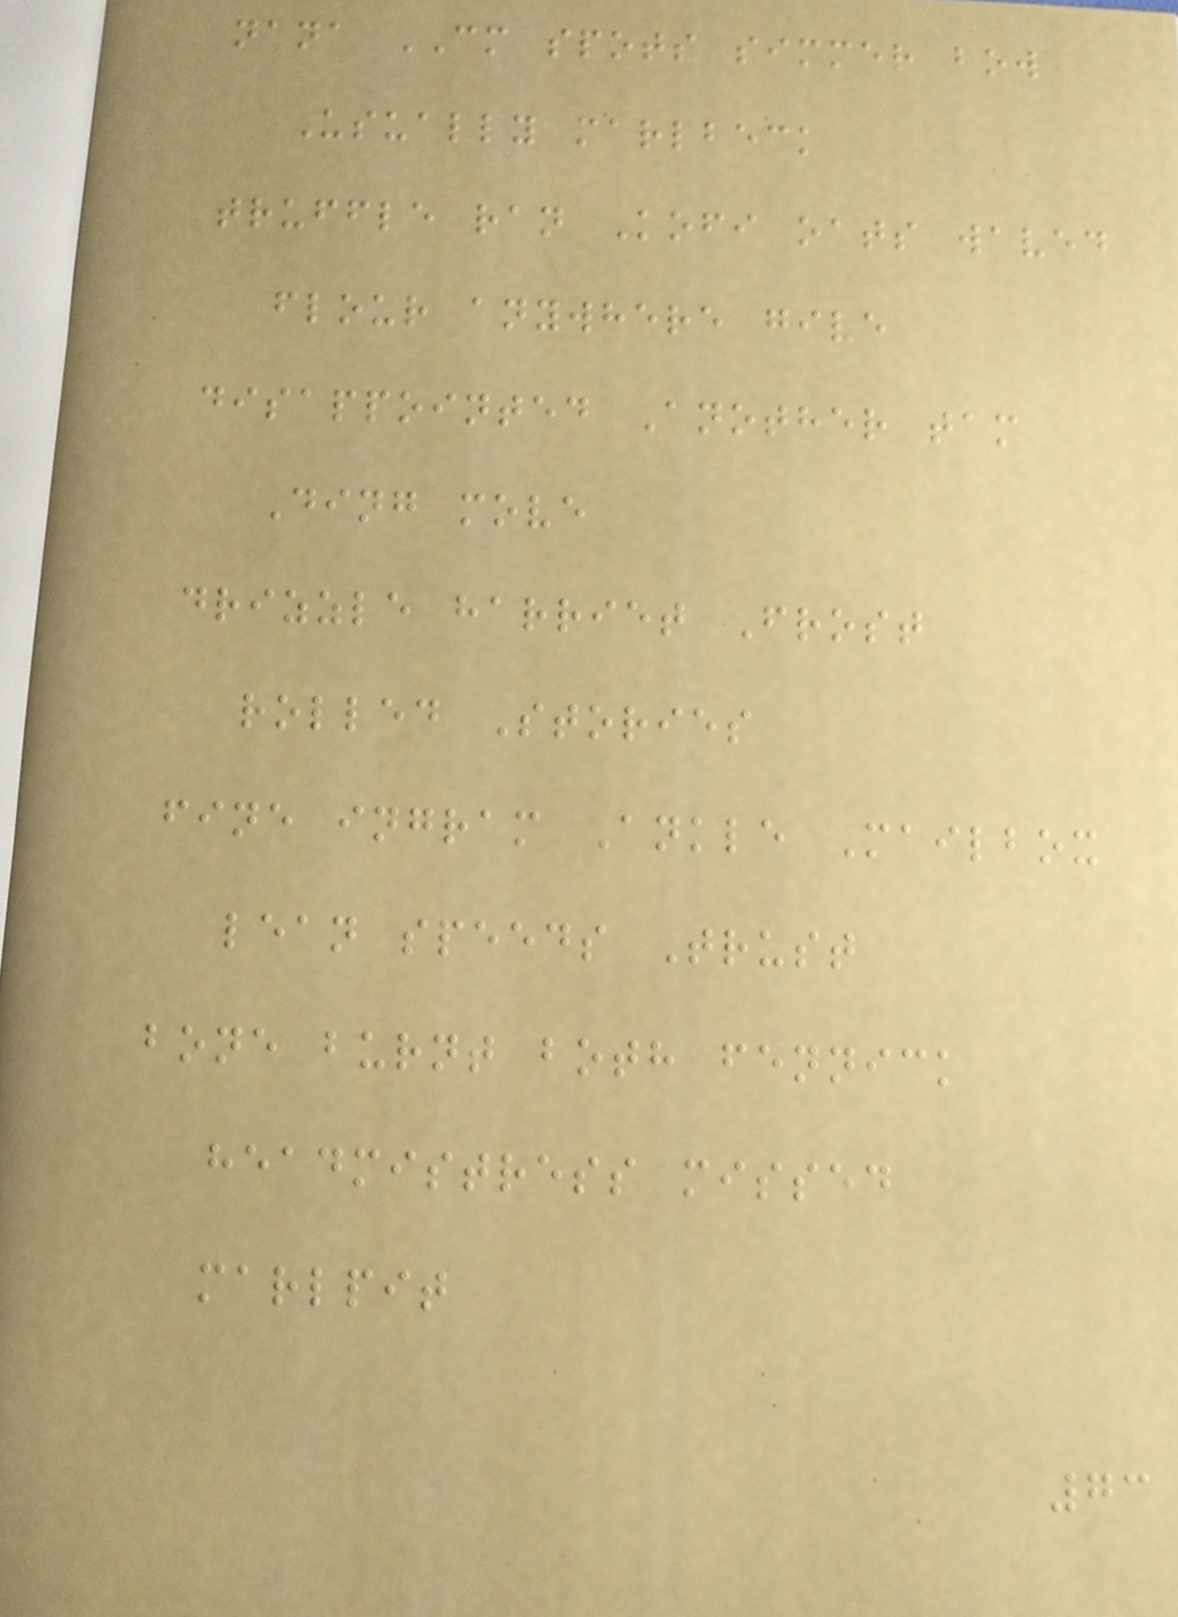nana CM spots simmer bow
Usually marlbeck
truffle ran Kofi oats waved
flour anywhere give
disappointed Another tam
Ding move
drizzle harriet Frost
rolled Stories
fine ingram Ankle Mailbox
lean speeds Trust
bone burnt both fennick
headmistress missed
marlpit
73
